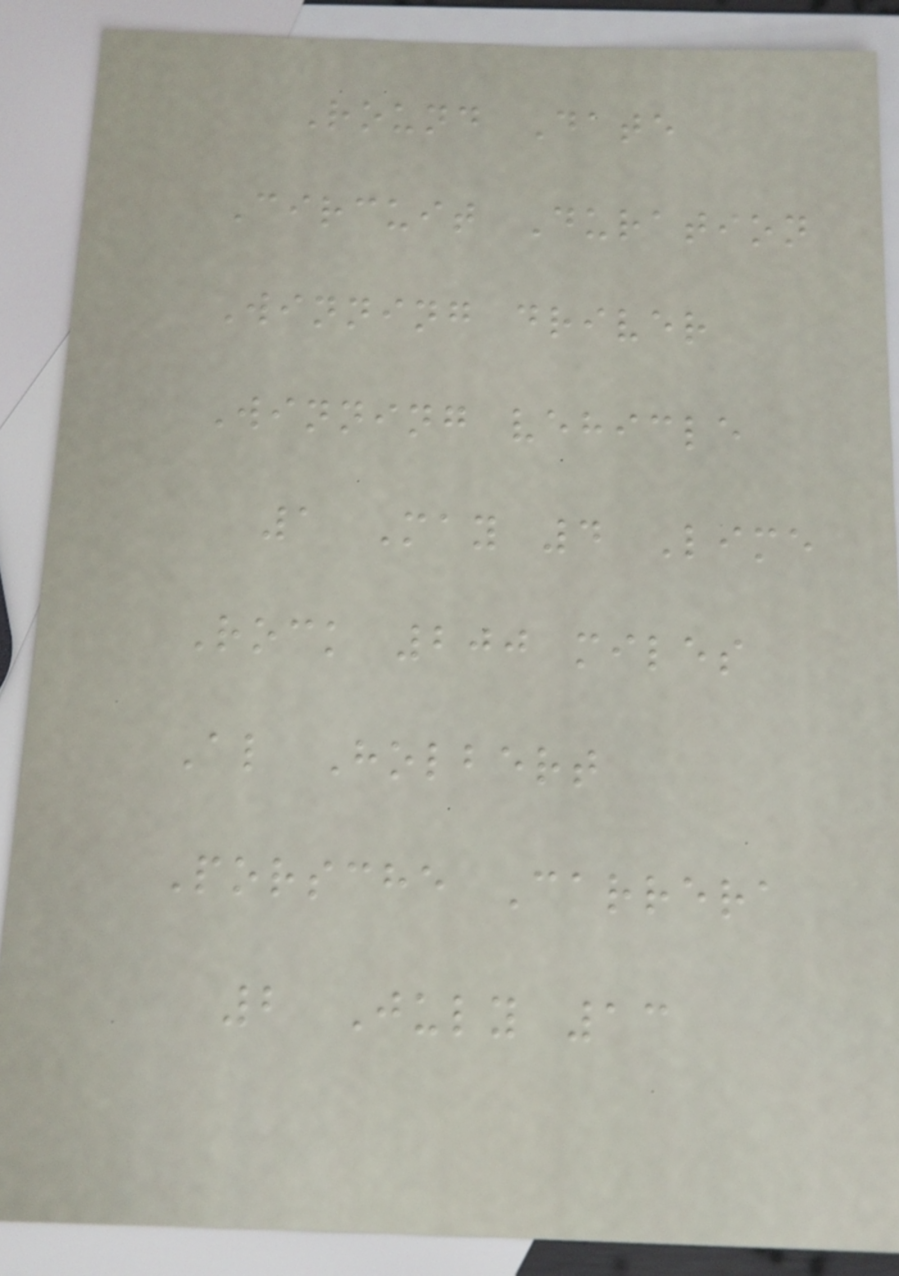Round Date
Circuit Duration
Winning driver
Winning vehicle
1 May 4 Lime
Rock 200 miles
Al Holbert
Porsche Carrera
2 July 13
